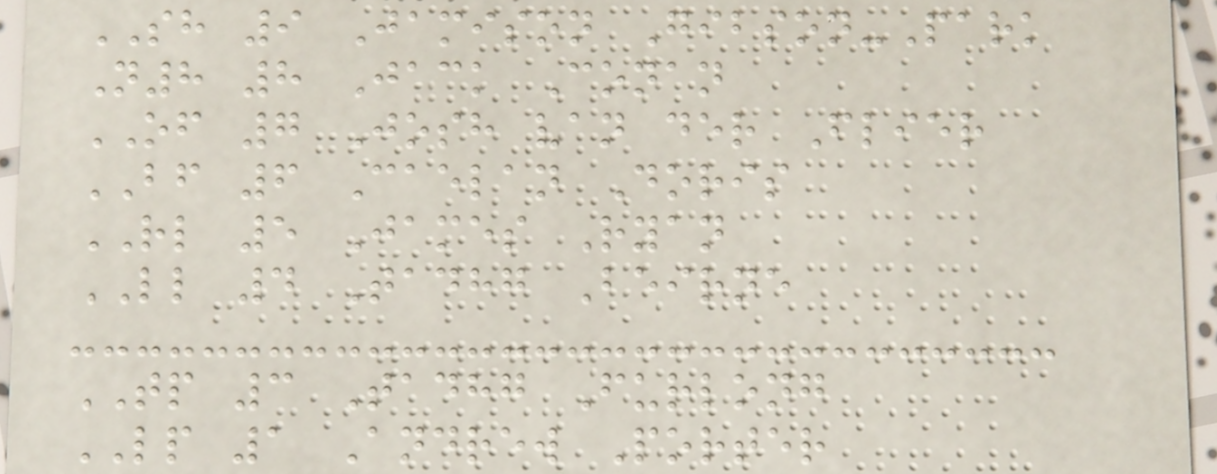SH 9 Jamison Gibson-Park
N8 8 Jack Conan
OF 7 Josh van der Flier
BF 6 Caelan Doris
RL 5 James Ryan
LL 4 Tadhg Beirne
TP 3 Tadhg Furlong
LP 1 Andrew Porter
